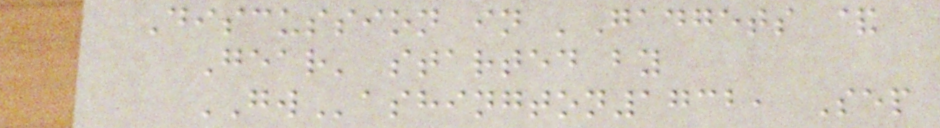Discussion in 'Gadgets &
Gear' started by
GWashington1732, Sep
